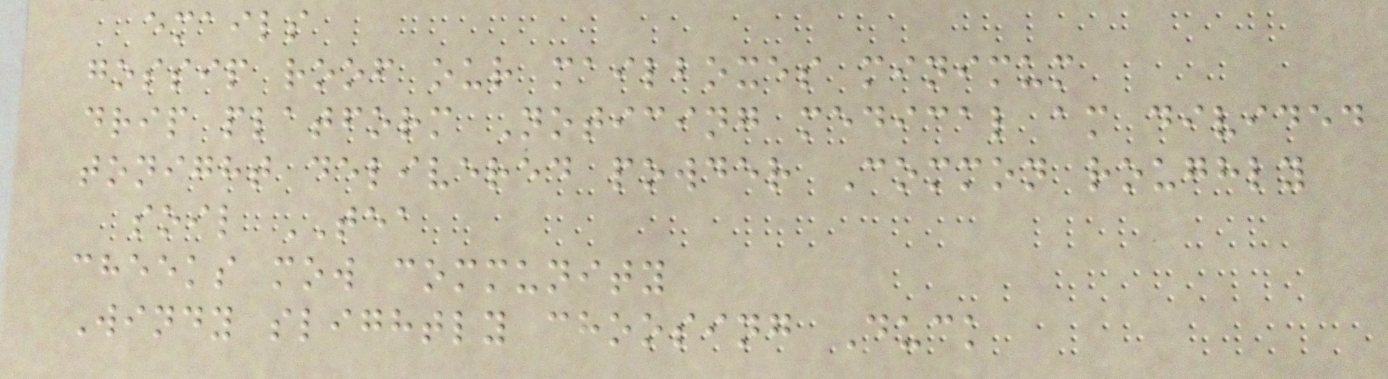emails
gossip roof our mailboxes minimum
drip platform Noticing medical am divided
tonight delivered powder Common roughly
soil TEA
cheeks mow community
Windy slightly choosing Duck
